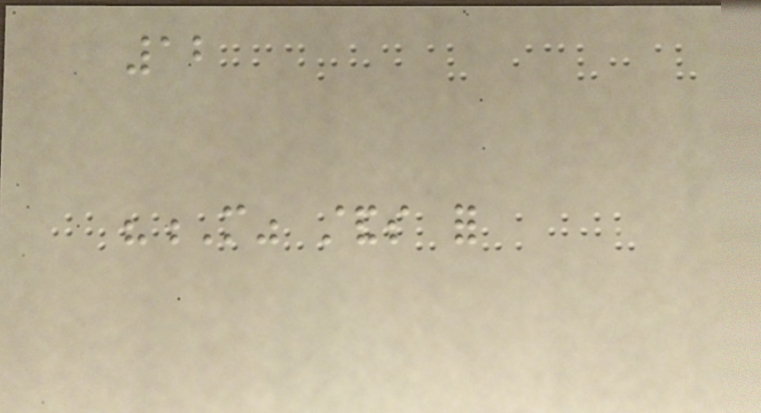12
"M" stands for
